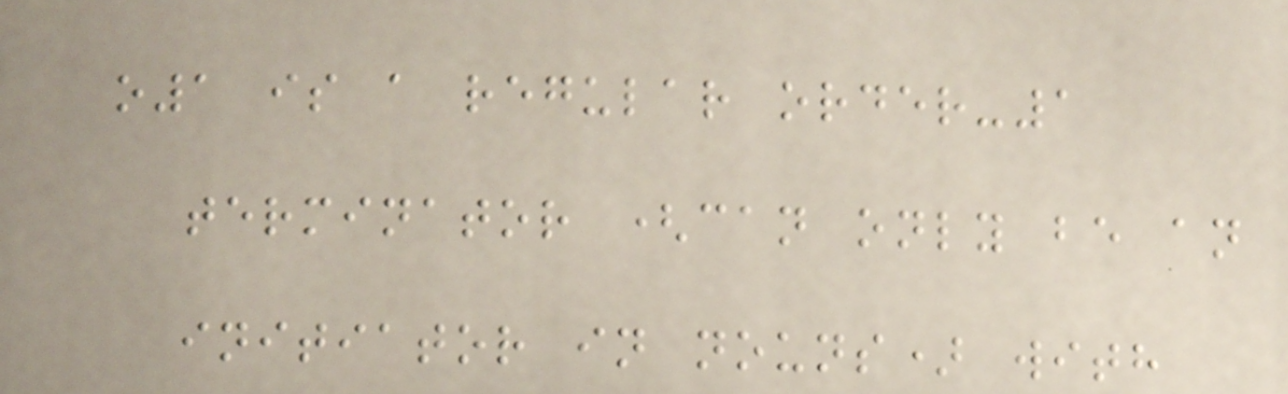o1 is a regular order-1
terminator (can only be an
initiator in nouns) with
